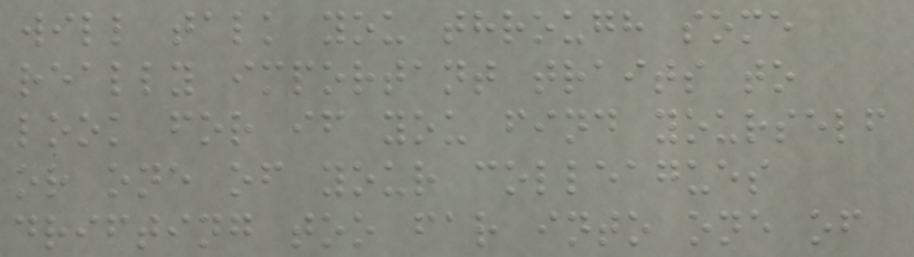will talk you through some
really important traits to
look for if you find yourself
or one of your colleagues
drifting too far into one of
